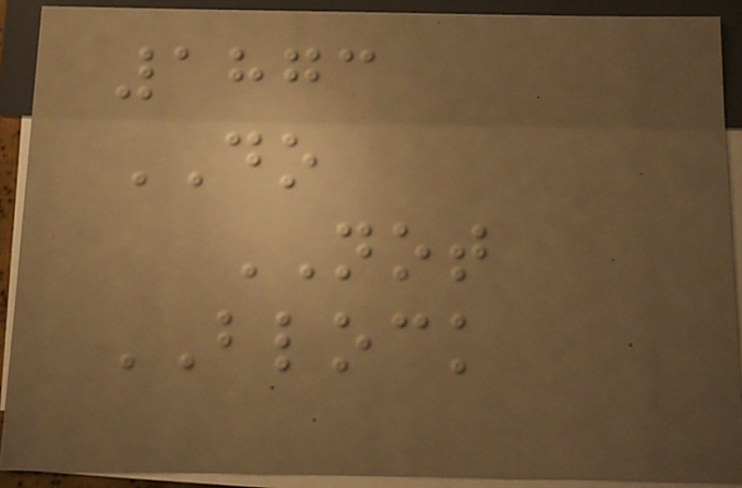1873
DO
NOT
BLOCK
